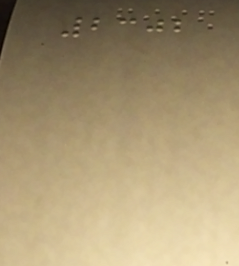2302
